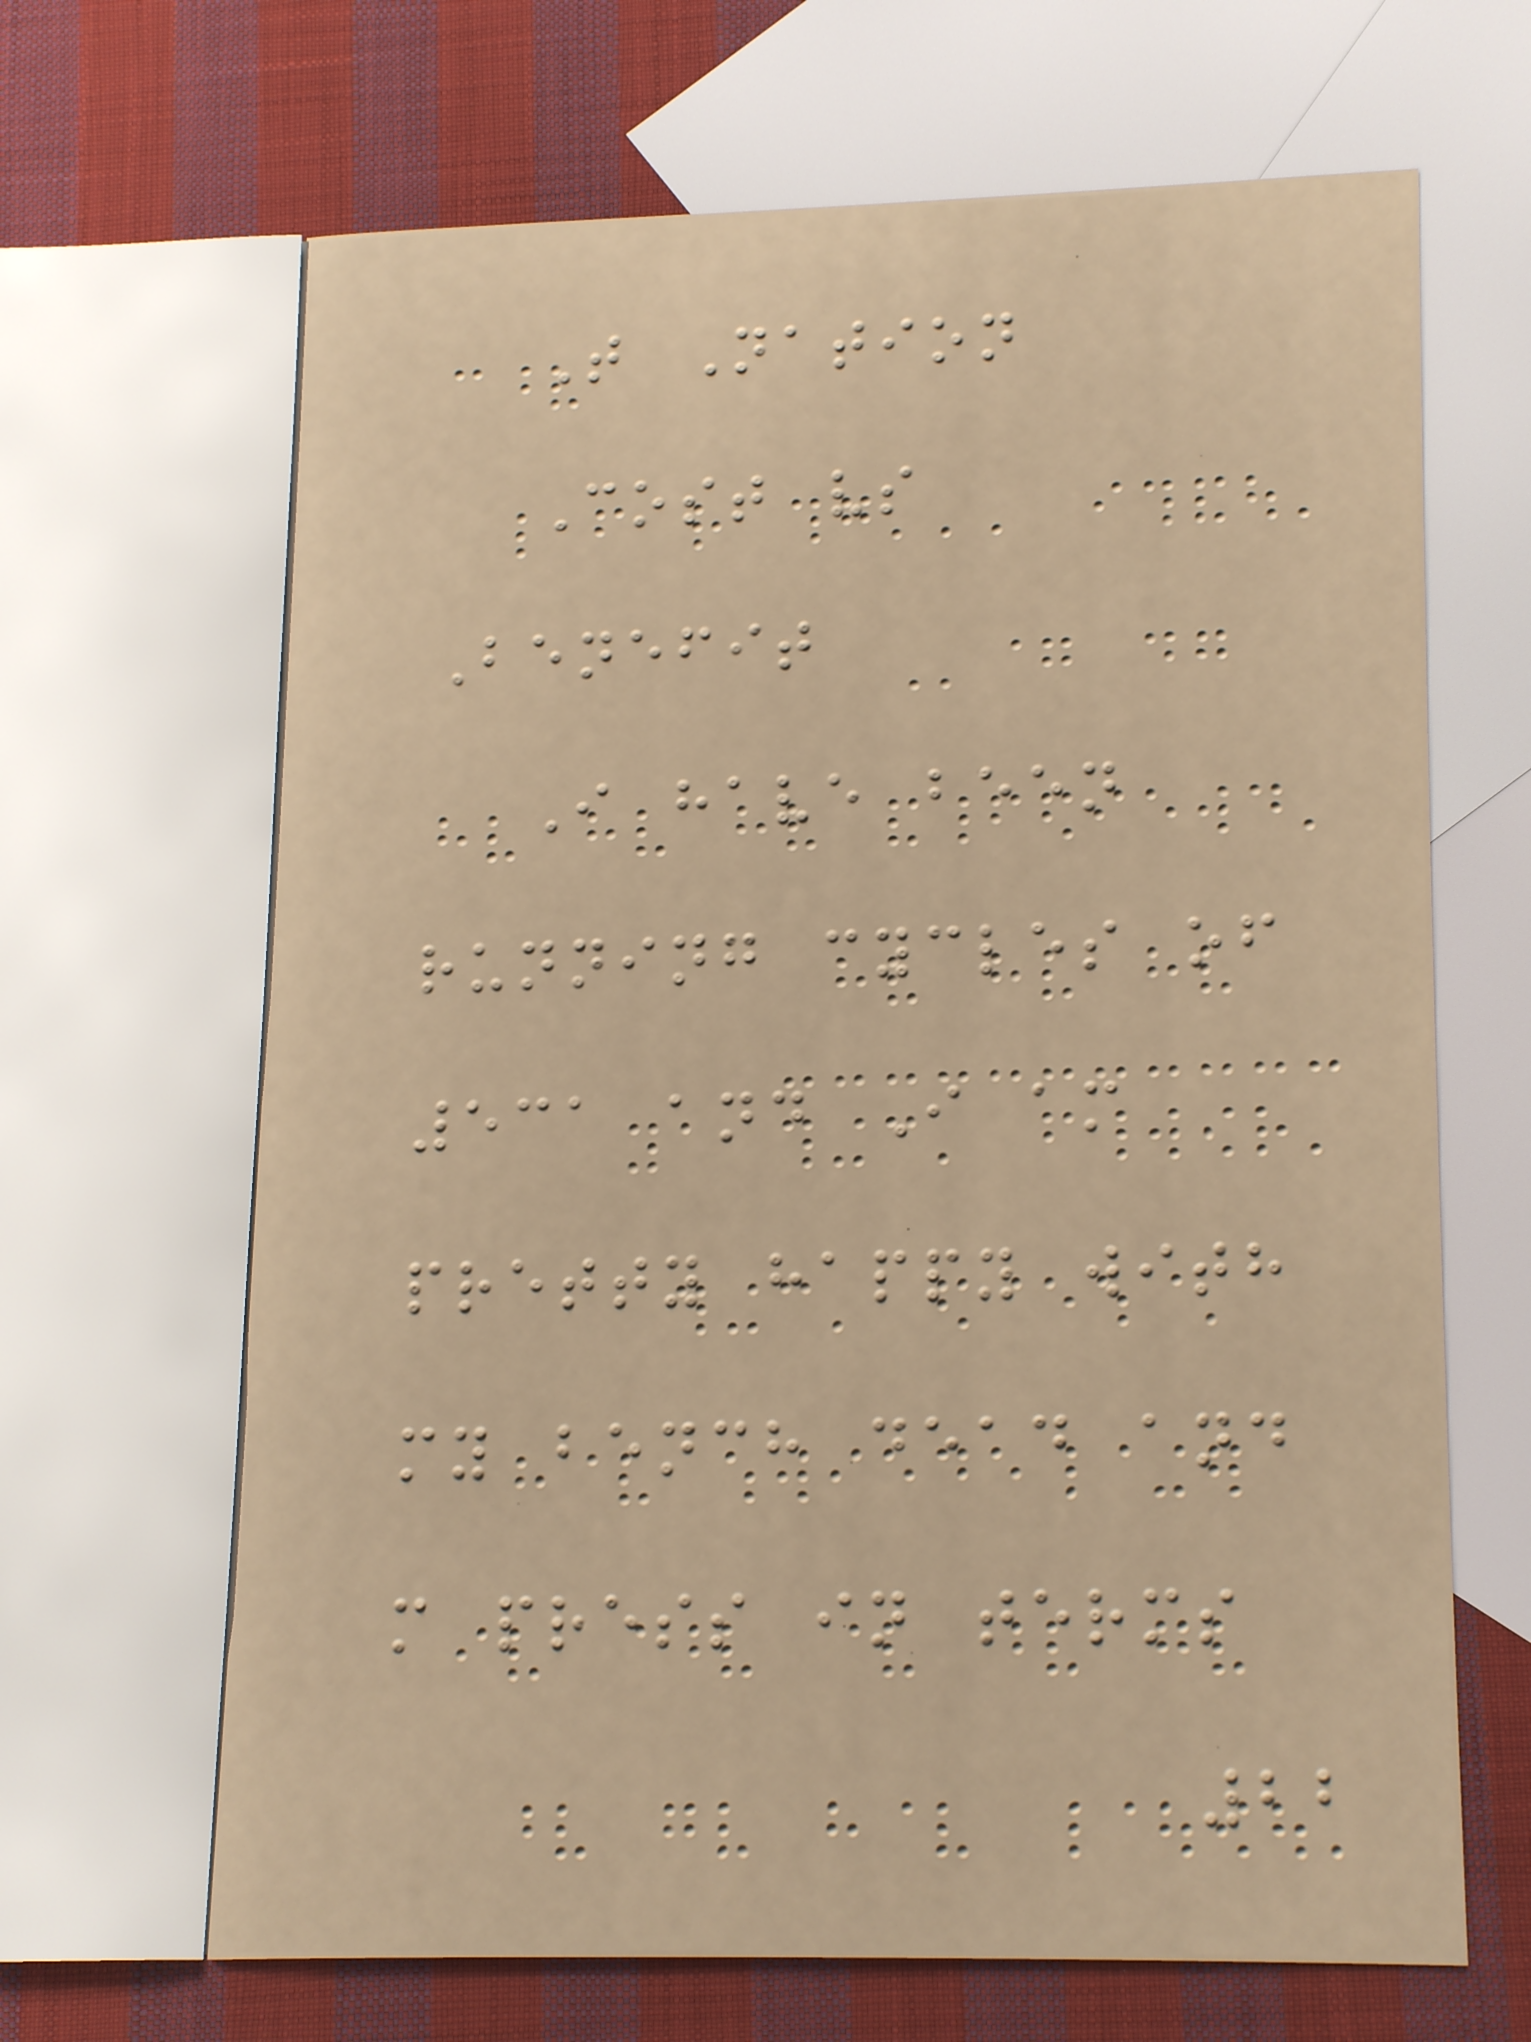T Nation
Cost vs
Benefit
I have been
running cycles of
531 and I am
pretty happy with
my bench dead and
m press in terms
22
